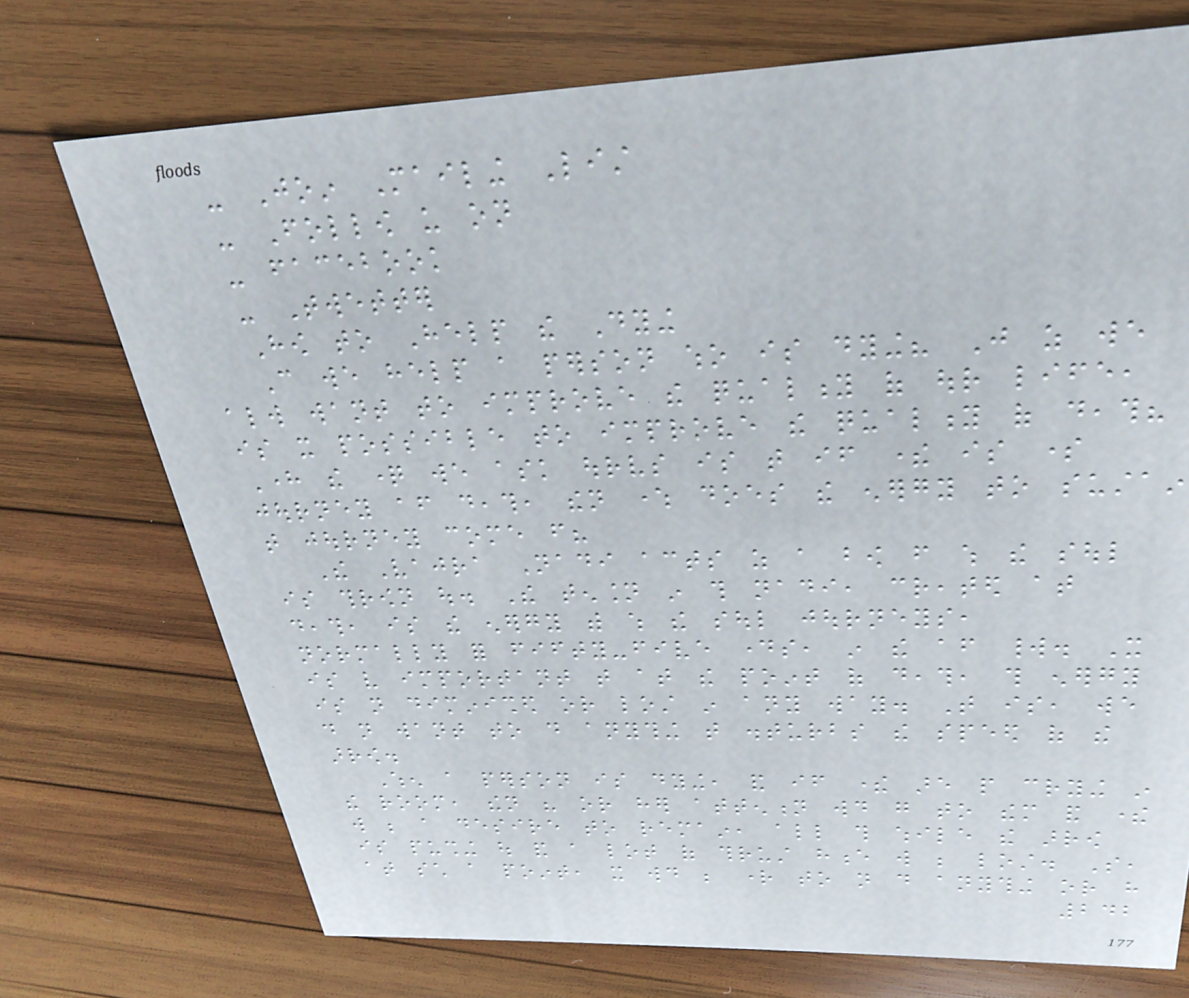- Join Mailing List
- Follow us on
- facebook
- Twetter
How to Help the Dying
Can we help a person who is dying? Just as we
always want to improve the quality of our life,
is it possible to improve the quality of death?
Here the question we ask ourselves is that if there is some
journey after death, then where does the energy to sustain
that journey come from?
The Vajra Nadi acts as a bow from which the soul
is thrown out. The tension in this nadi, created at
death, is the energy with which the soul journeys,
normally for fifty-five days, in the after world. It
is very important that at the point of death, this energy
is not diminished or lost in any way. That is, we
do not want to do anything that disturbs the speed of the
arrow.
When a person is dying, and if there are people crying in
the room, then his or her attention would go to them and there
will be a desire to remain, all this while the arrow
is pushing out and a lot of thrust hence will be lost. So,
at such a point, it would be right to not do anything or have
242
